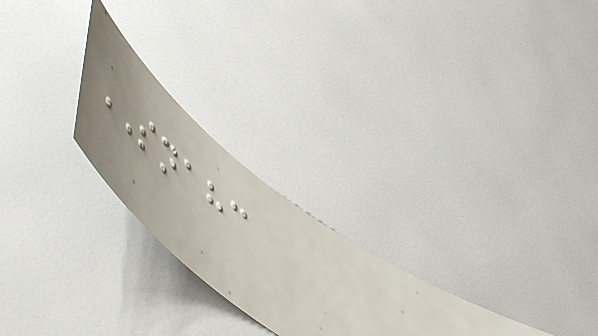SNAHC
